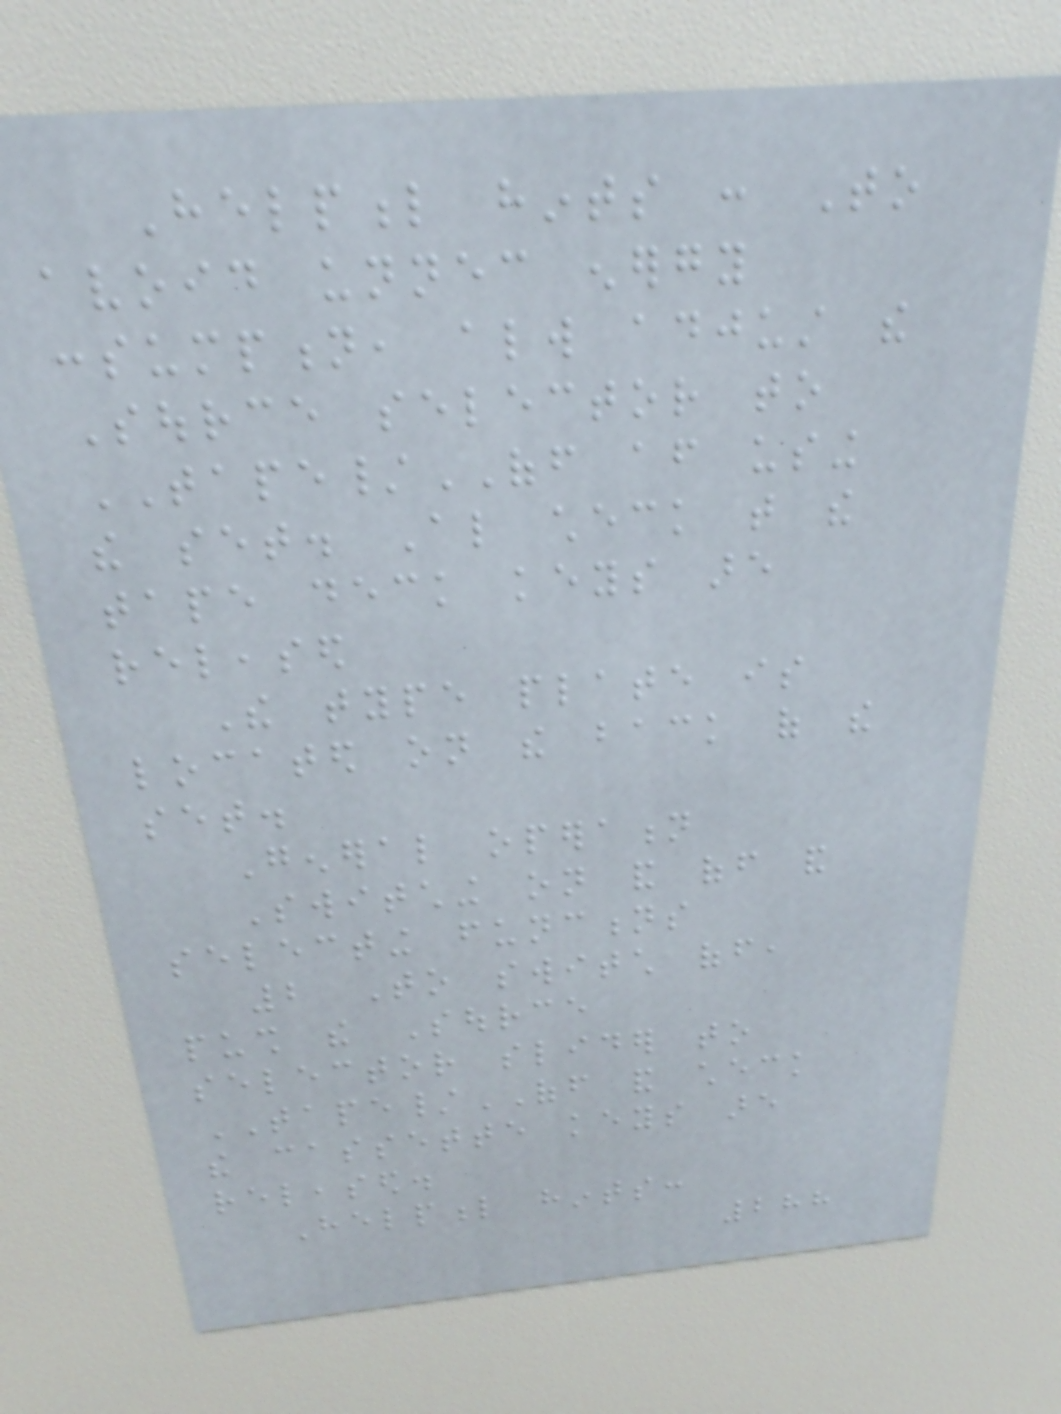Helpful hints : To
avoid unnecessary energy
consumption, always adjust the
Source selector to
TAPE/OFF after using
the set. Also check that the
tape deck keys are
released
The type plate is
located on the back of the
set.
General operation
Switching on and off and
selecting functions
2 To switch off,
push the Source
selector slider to
TAPE/OFF and check
the cassette keys are
released.
Helpful hints:
288
